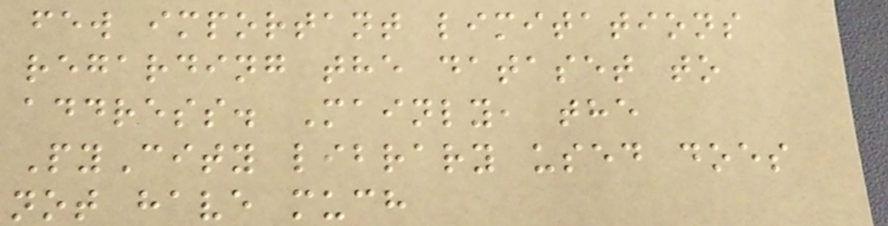few important limitations
regarding the dataset to
address. Mainly, the
PyCity library used does
not have much
